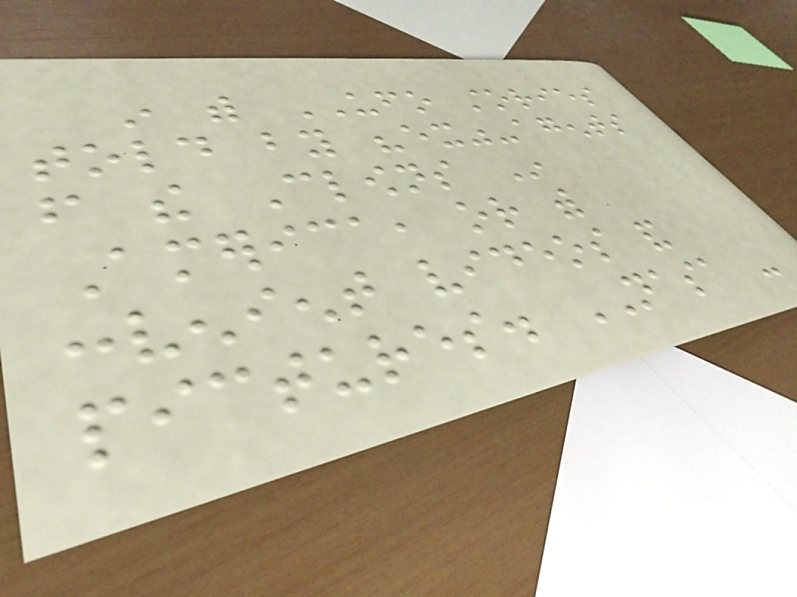in with UFO stories
told by "ex"-agents
from the Clowns In
America, or with
convenient videos and
pictures. NASA -
